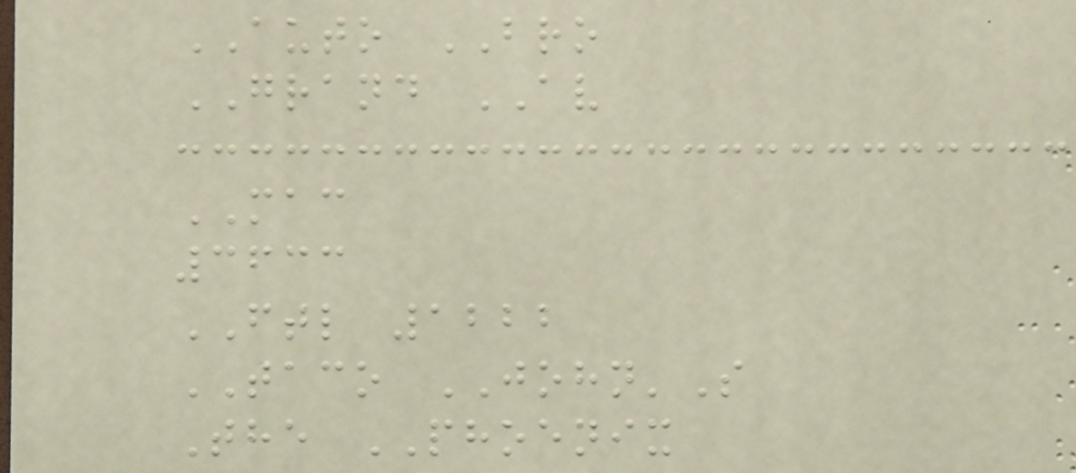AUTO BRO
GRAND AV
MAC
3633
FTL 1222
TACO JOHN'S
The PHOENIX
